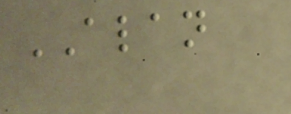ALAN
